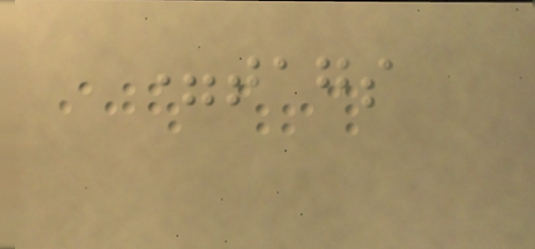=tags
